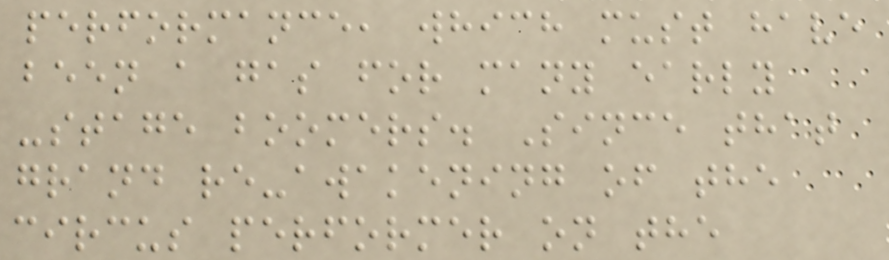performance, which must have
been a gas for many early
-stage boomers. Since that
grand re-awakening of the
circus performer on the
